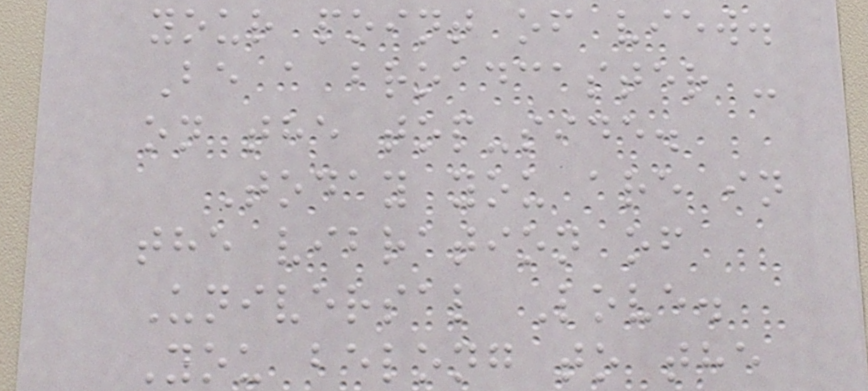your point of view.
Be a broadcaster -
on the top-side.
Today you are in
the vibration of
Universal Love.
You belong to the
